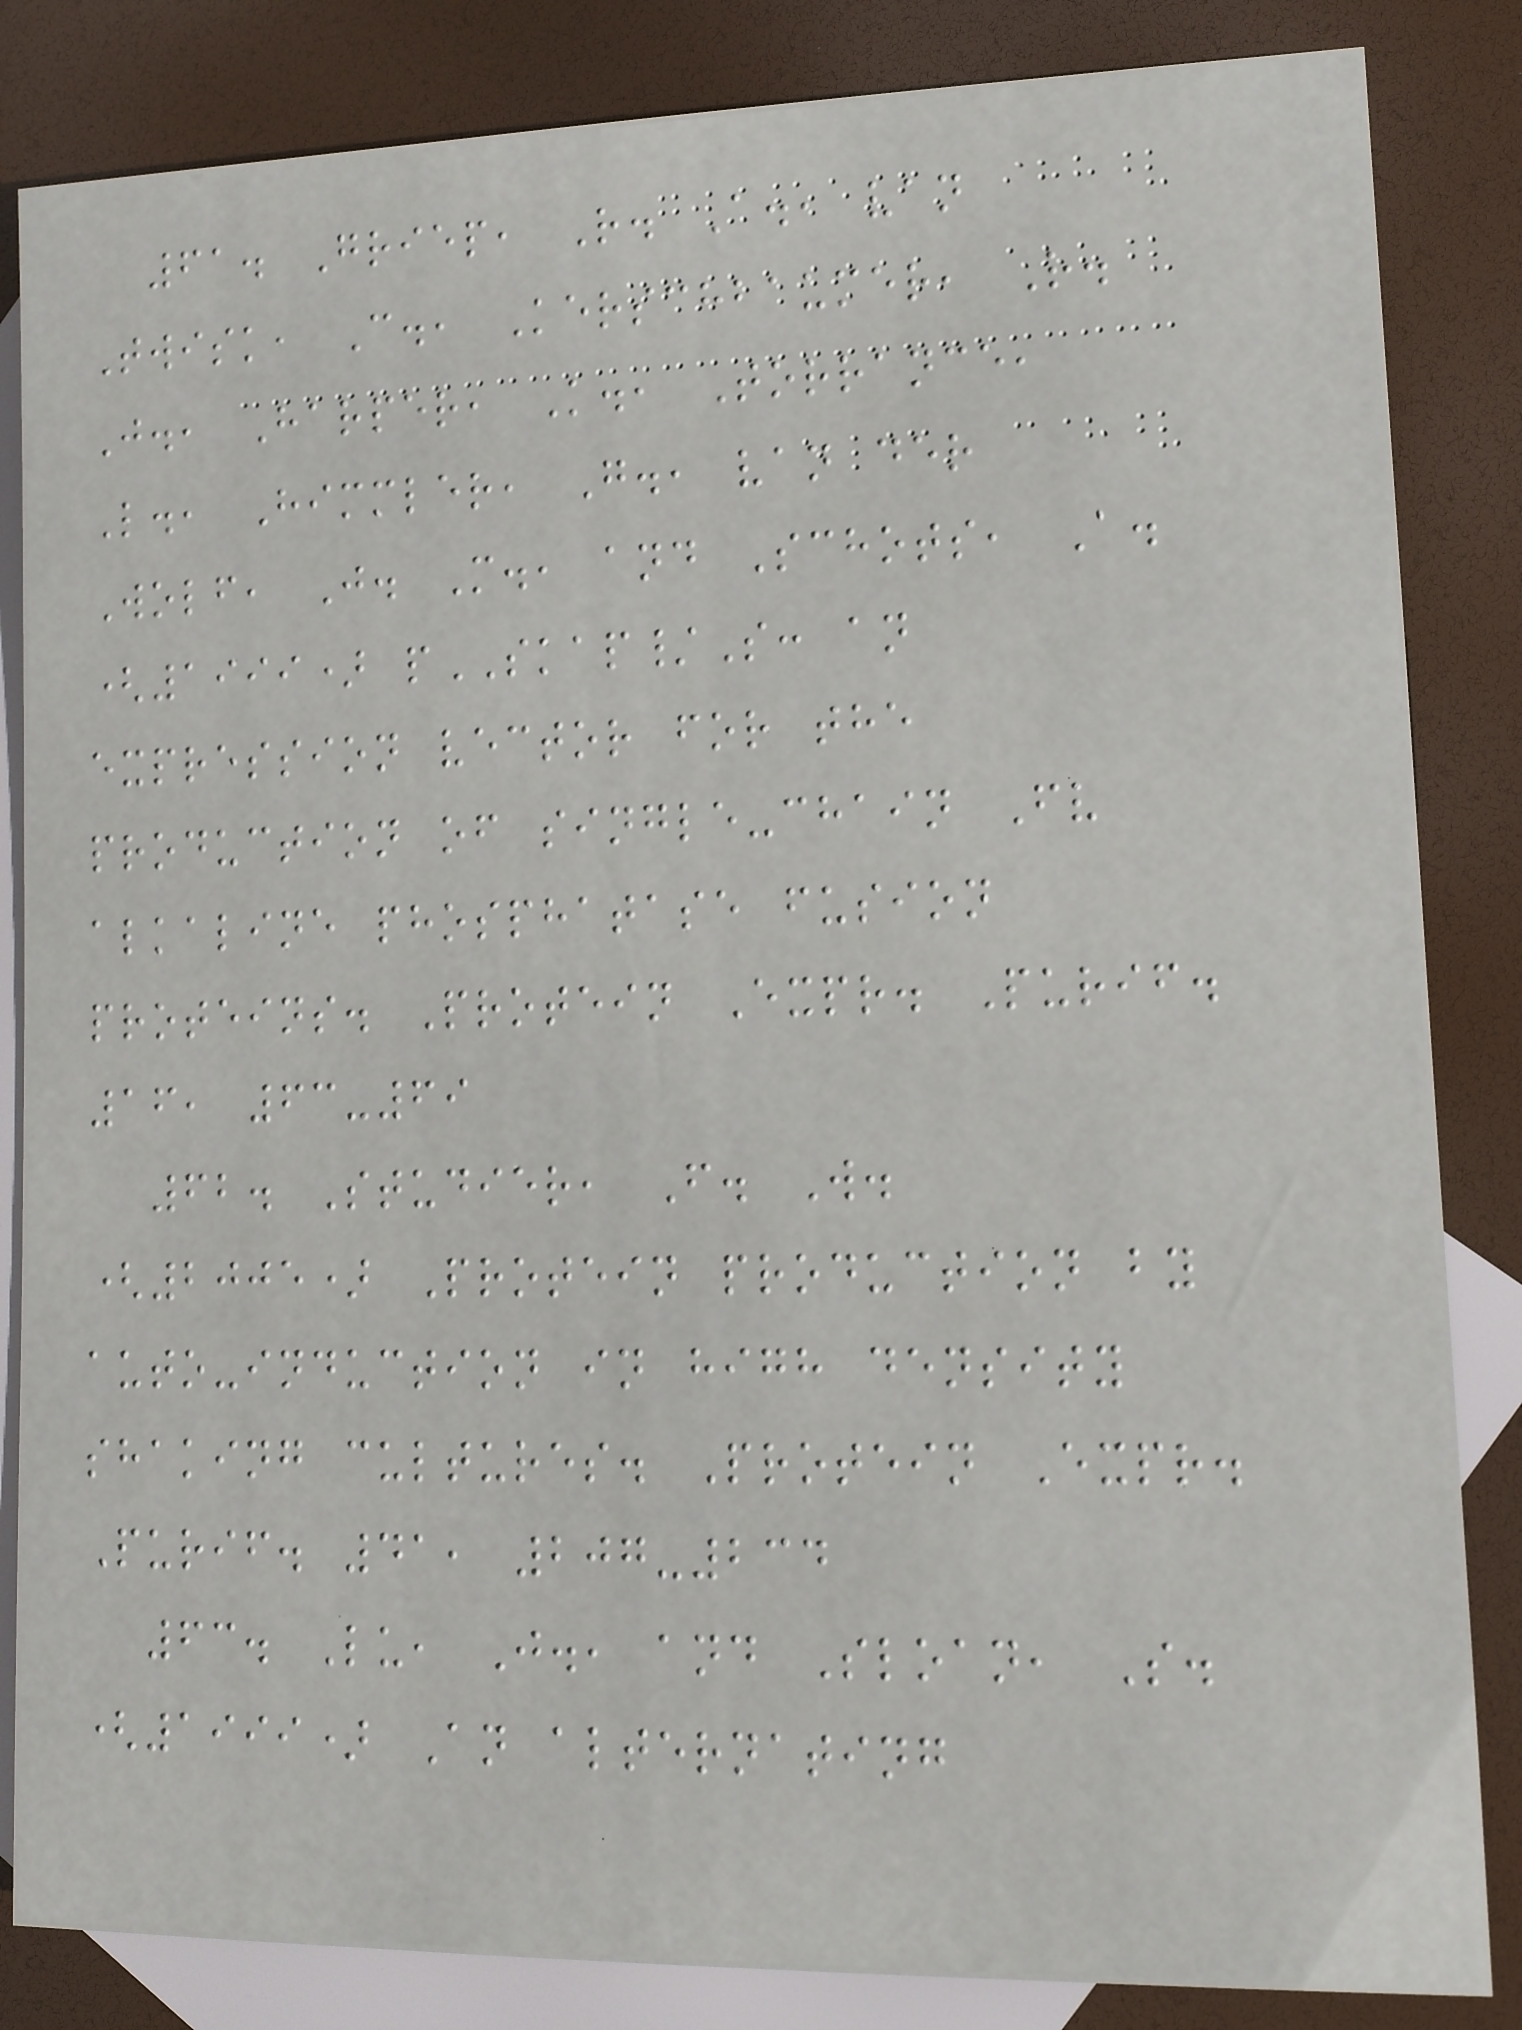61. Griep, R. A., van
Twisk, C., Kerschbaumer, R.
J., Harper, K., Torrance,
L., Himmler, G., van der
Wolf, J. M., and Schots, A.
(1999) pSKAP/S: an
expression vector for the
production of single-chain Fv
alkaline phosphatase fusion
proteins. Protein Expr. Purif.
16, 63-69
62. Studier, F. W.
(2005) Protein production by
auto-induction in high density
shaking cultures. Protein Expr.
Purif. 41, 207-234
63. Lu, J., and Sloan, S.
(1999) An alternating
